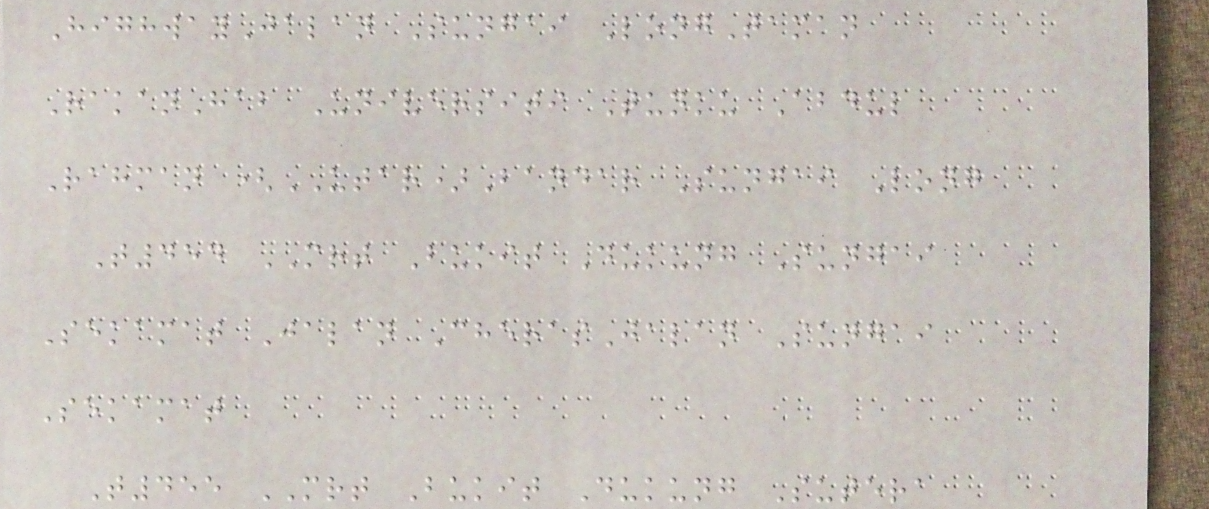HighwayJalan Sungai LongTaman
RakanHab Universiti Tunku Abdul
Rahman (UTAR)Bandar Sungai Long
T454 MRT Bukit Dukung Sungai
Sekamat Jalan CherasJalan Sungai
Sekamat
T455 MRT Bukit Dukung Sutera
